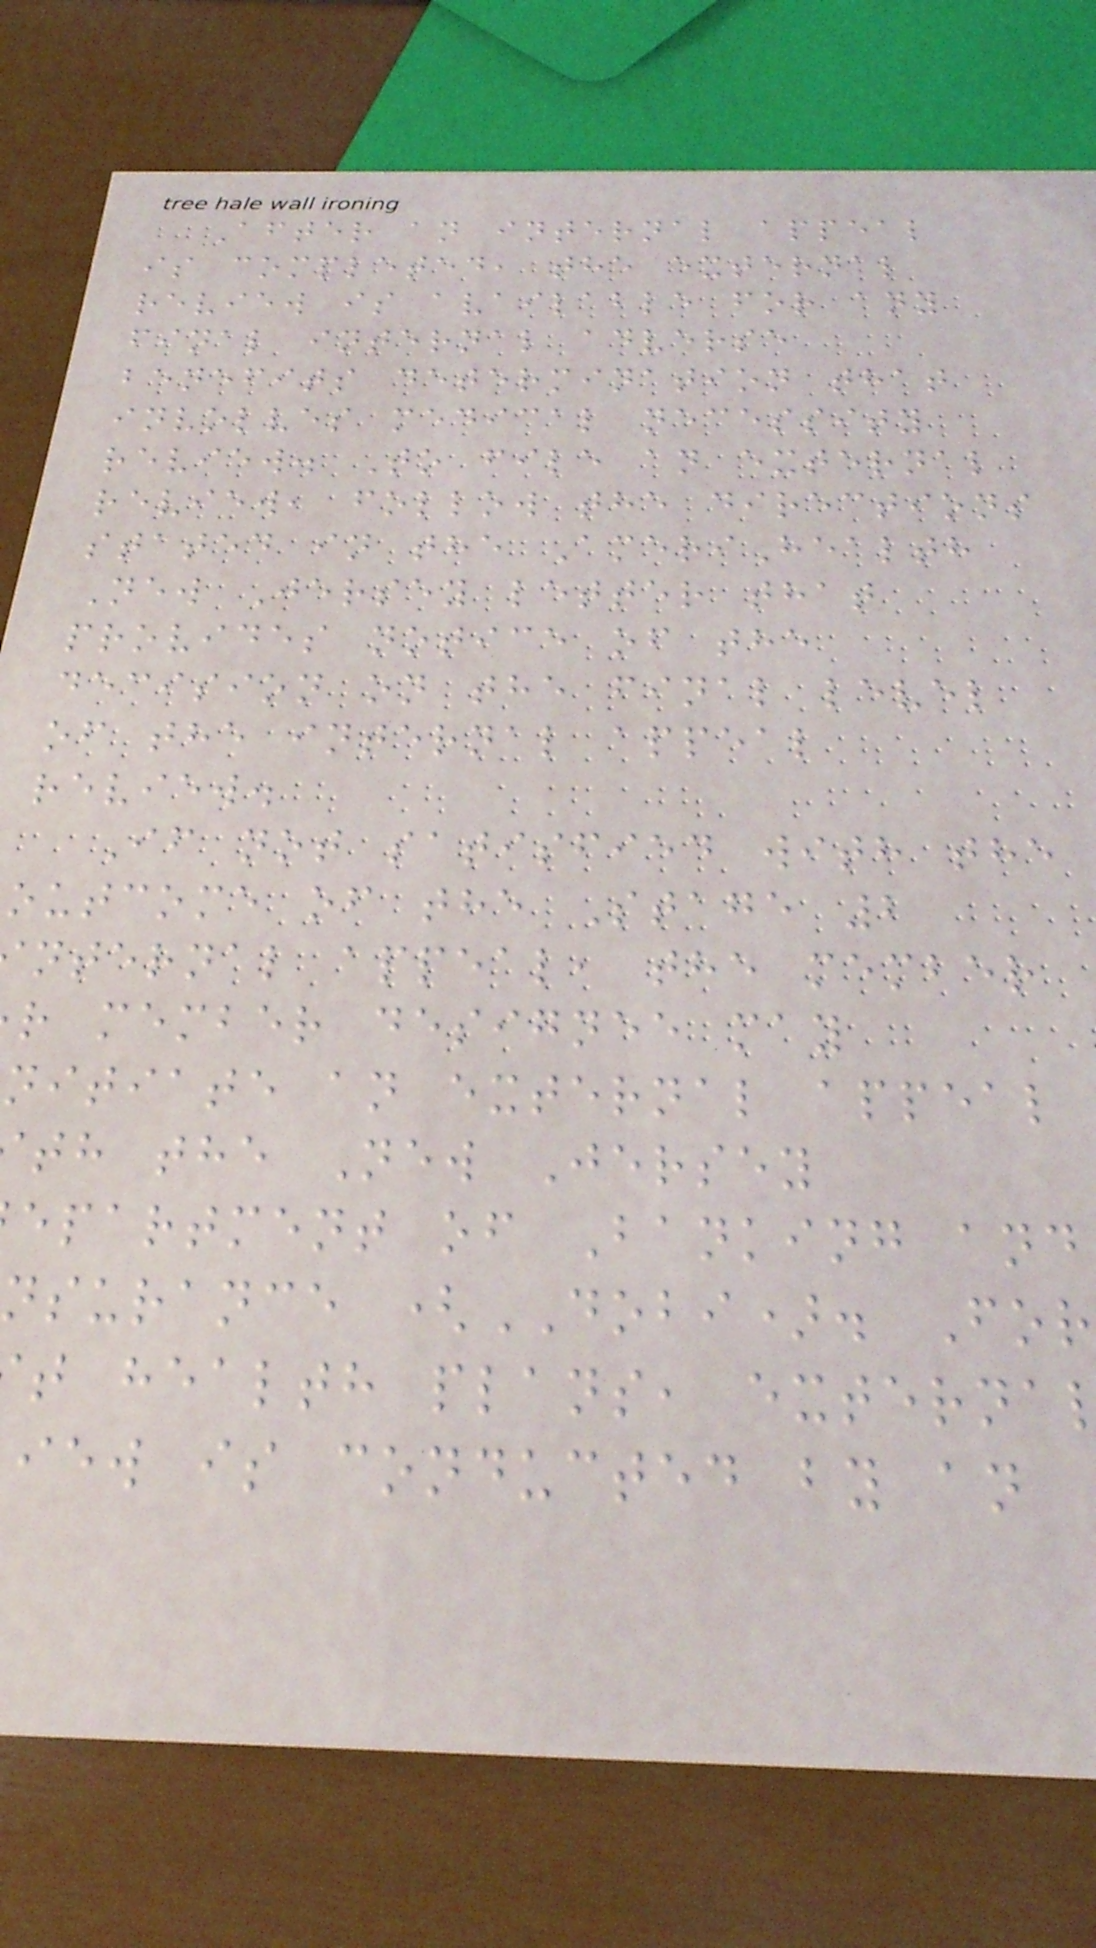After an internal appeal
is completed, the external
review is available for any
final internal adverse
benefits determination that
involves medical necessity
review. To file an external
review, follow the directions
stated in the AmeriHealth
New Jersey letter that
provides notice of the
decision on the final level
of the internal appeal
review.
If not satisfied with the
outcome of the Stage 2
nternal appeal, the member
r member designee may
nitiate an external appeal
th the New Jersey
epartment of Banking and
nsurance (DOBI). For
t health plans, externa
iew is conducted by an
